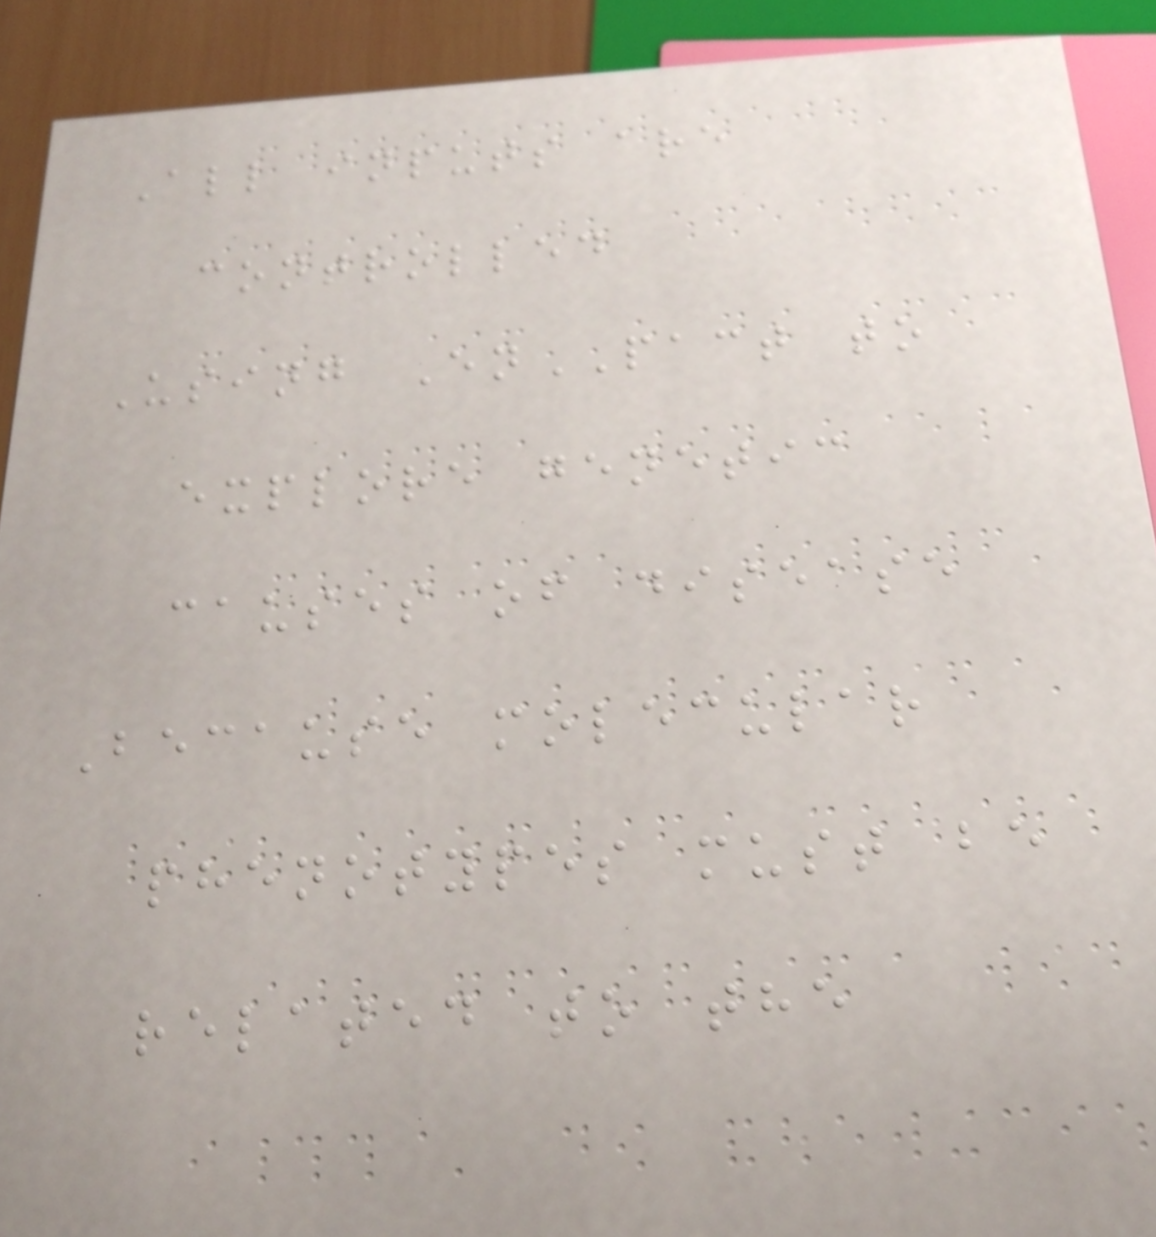All inputs are
controlled
Using EnPACT to
explore genetic
causes of disease
Because molecular
phenotypes must be
related to the
